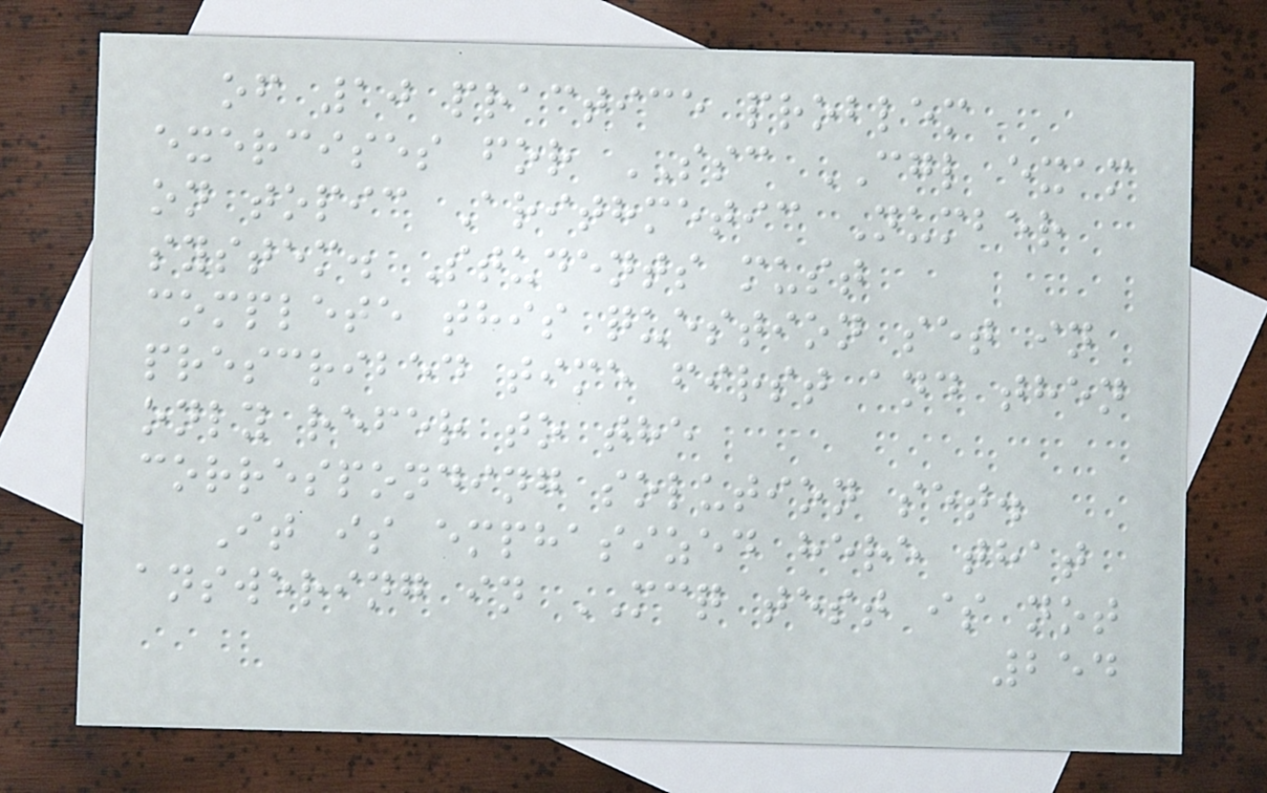of 10 practice problem
exercises for SSC CGL exam
on topic Arithmetic Number
system. Students must
complete this question set in
prescribed time first and then
only refer to the
corresponding solution set.
It is emphasized here that
answering in MCQ test is not
254
